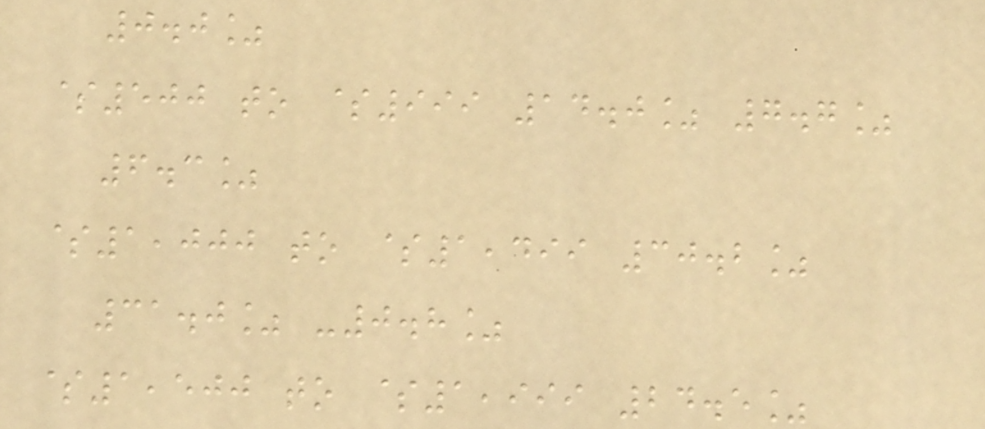0.0%
$500 to $999 14.0% 7.7%
6.3%
$1,000 to $1,499 30.2%
31.0% -0.8%
$1,500 to $1,999 24.5%
